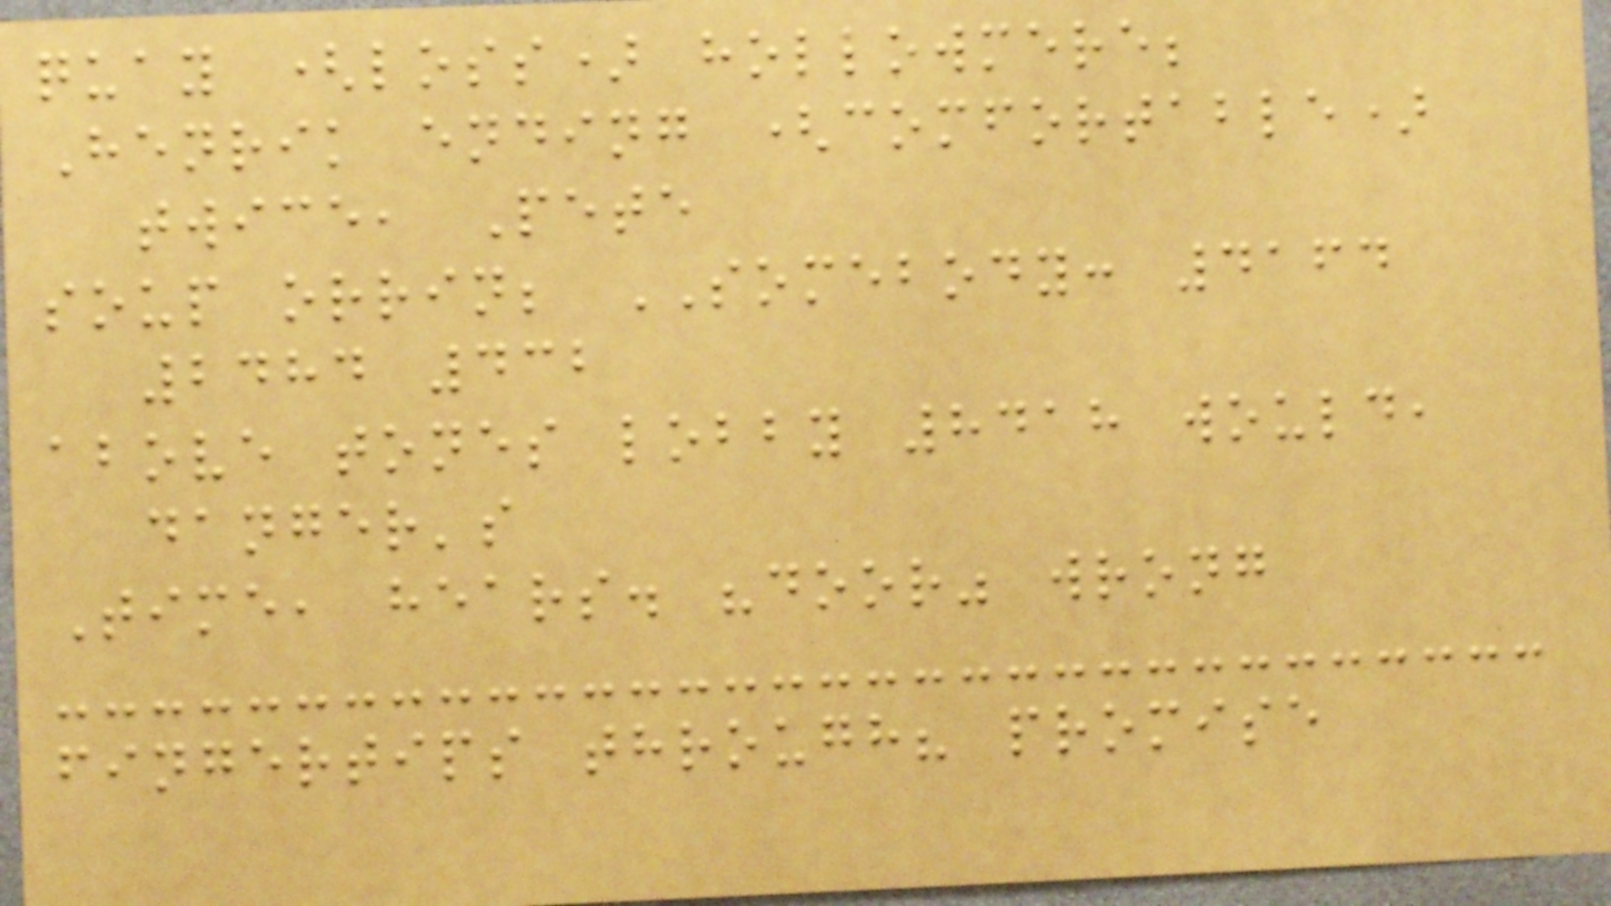quay (loss) hollowmere;
Henrik ending (comfortable)
twice, Pete
soup orrin; SOMEBODY: 4164
2484 432
above tones lobby 8418 would,
danger's
Time, hears. "door" wrong
fingertips through? promise
